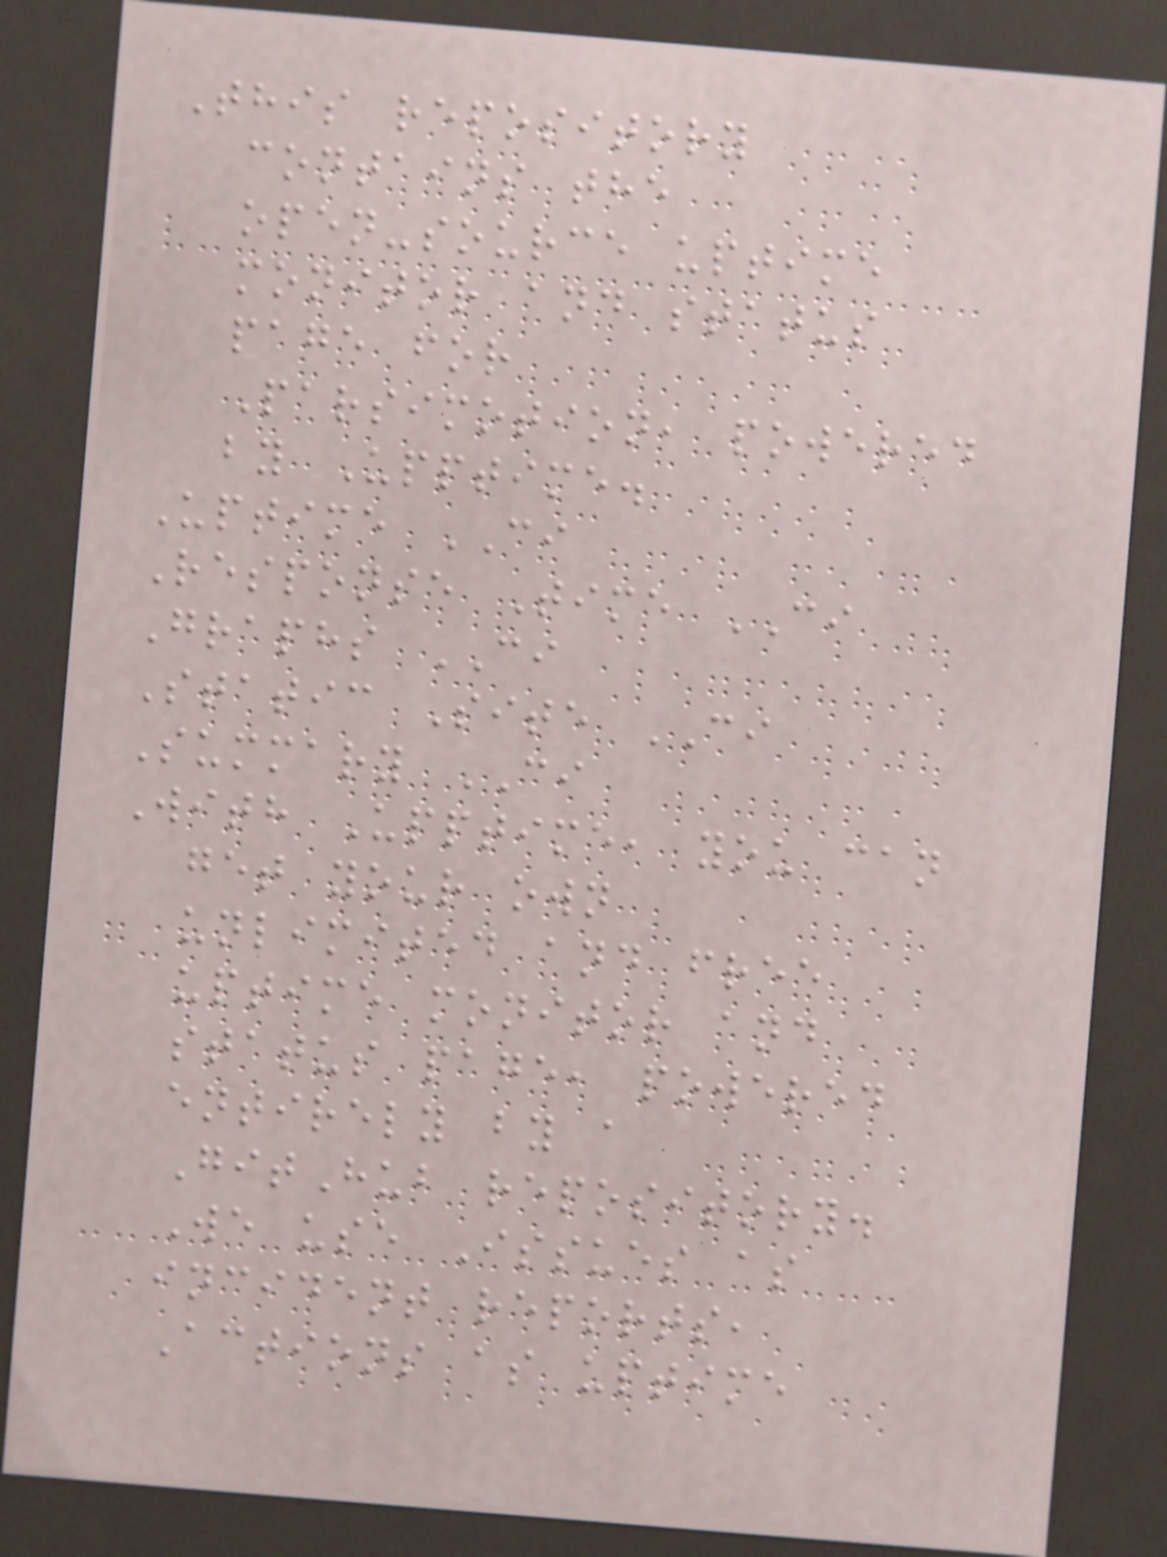This repository
contains the
open-source uptime
monitor and status
page for
Parsimotion, powered
by Upptime.
Uptime CI
Response Time CI
Graphs CI
Static Site CI
Summary CI
With Upptime, you can
get your own
unlimited and free
uptime monitor and
status page, powered
entirely by a
GitHub repository.
We use Issues as
incident reports,
Actions as uptime
